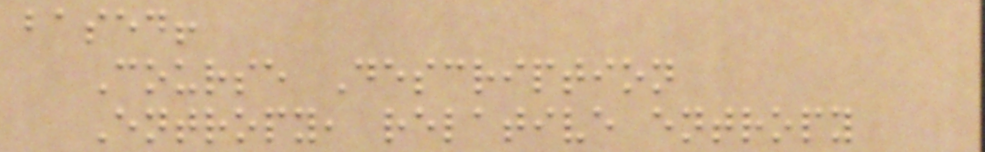based!
Course Description
Entropy, relative entropy
